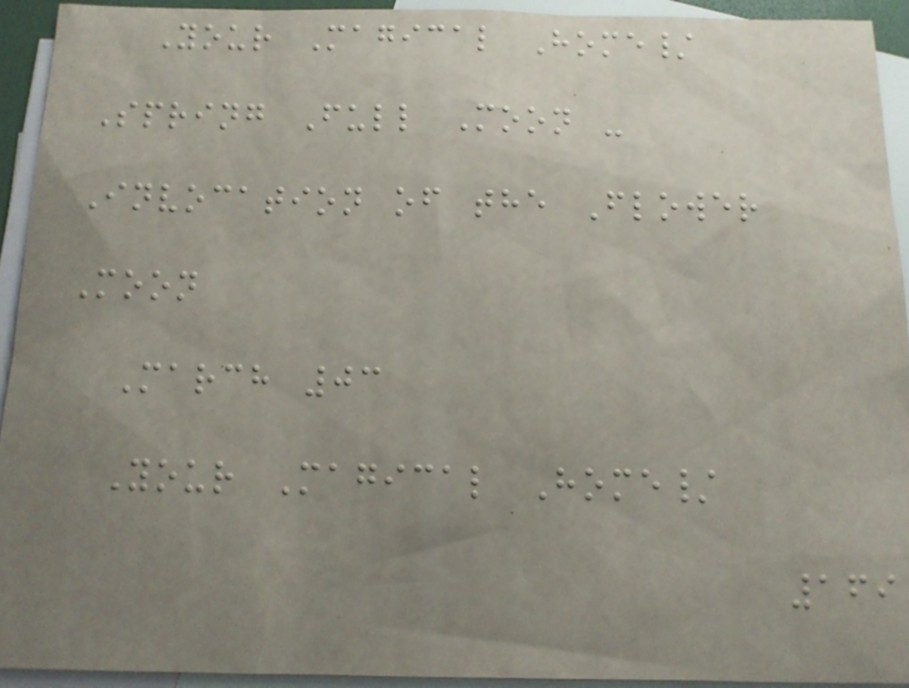Your Magical Home/
Spring Full Moon -
Invocation of the Flower
Moon
March 03
Your Magical Home/
169
